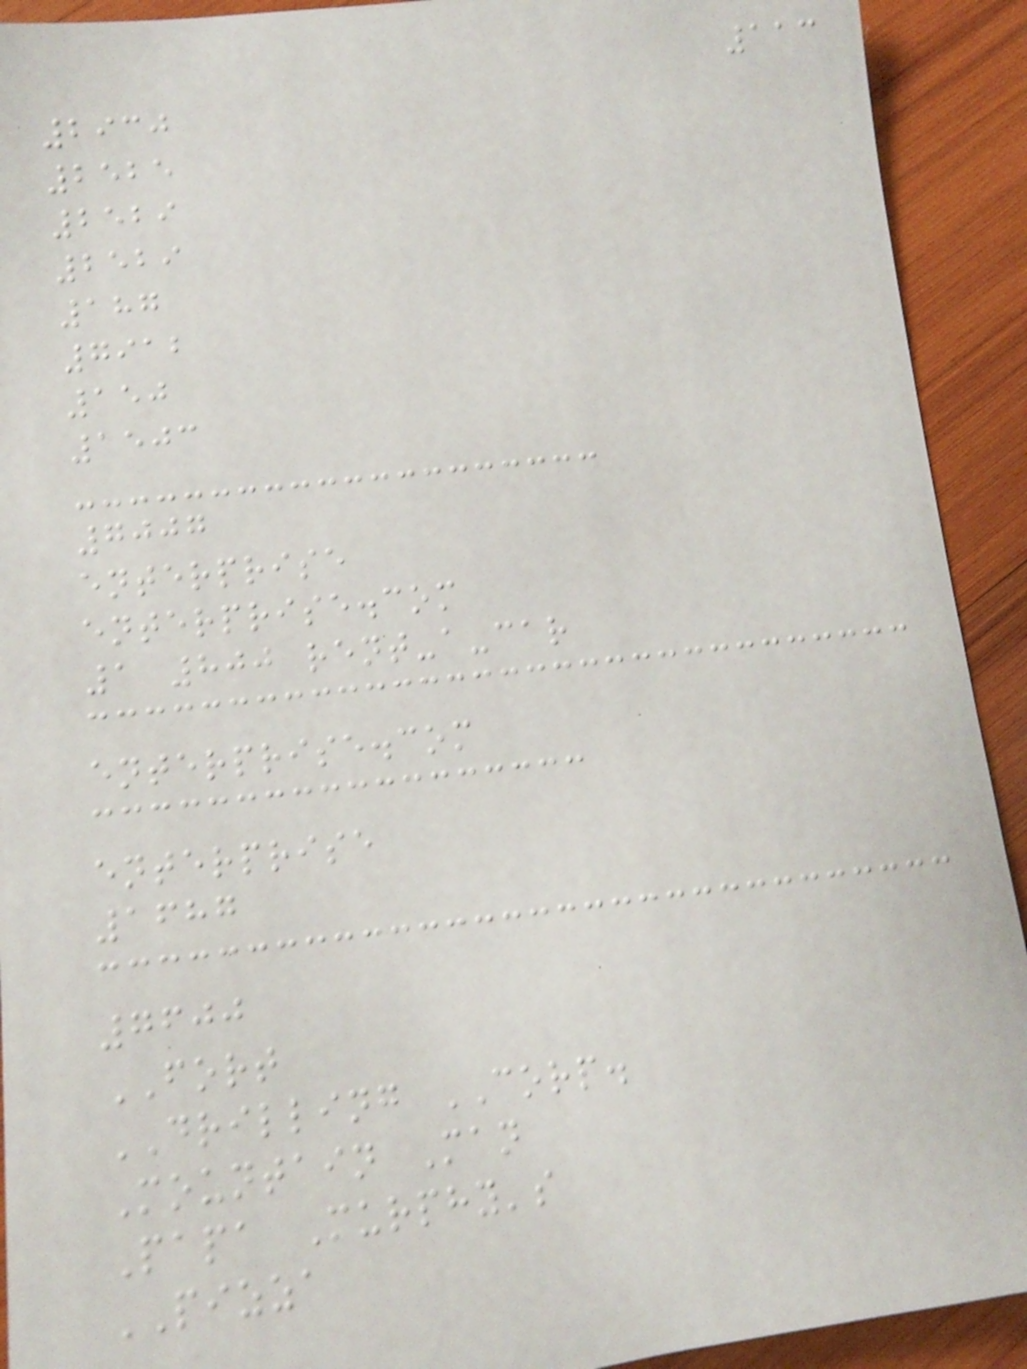113
2930
2525
2529
2529
187
7912
150
1503
7007
enterprise
enterprise.com
1 800 rent-a-car
enterprise.com
enterprise
1687
7600
FORT
DRILLING CORP.
Mountain Man
Papa Murphy's
PIZZA
